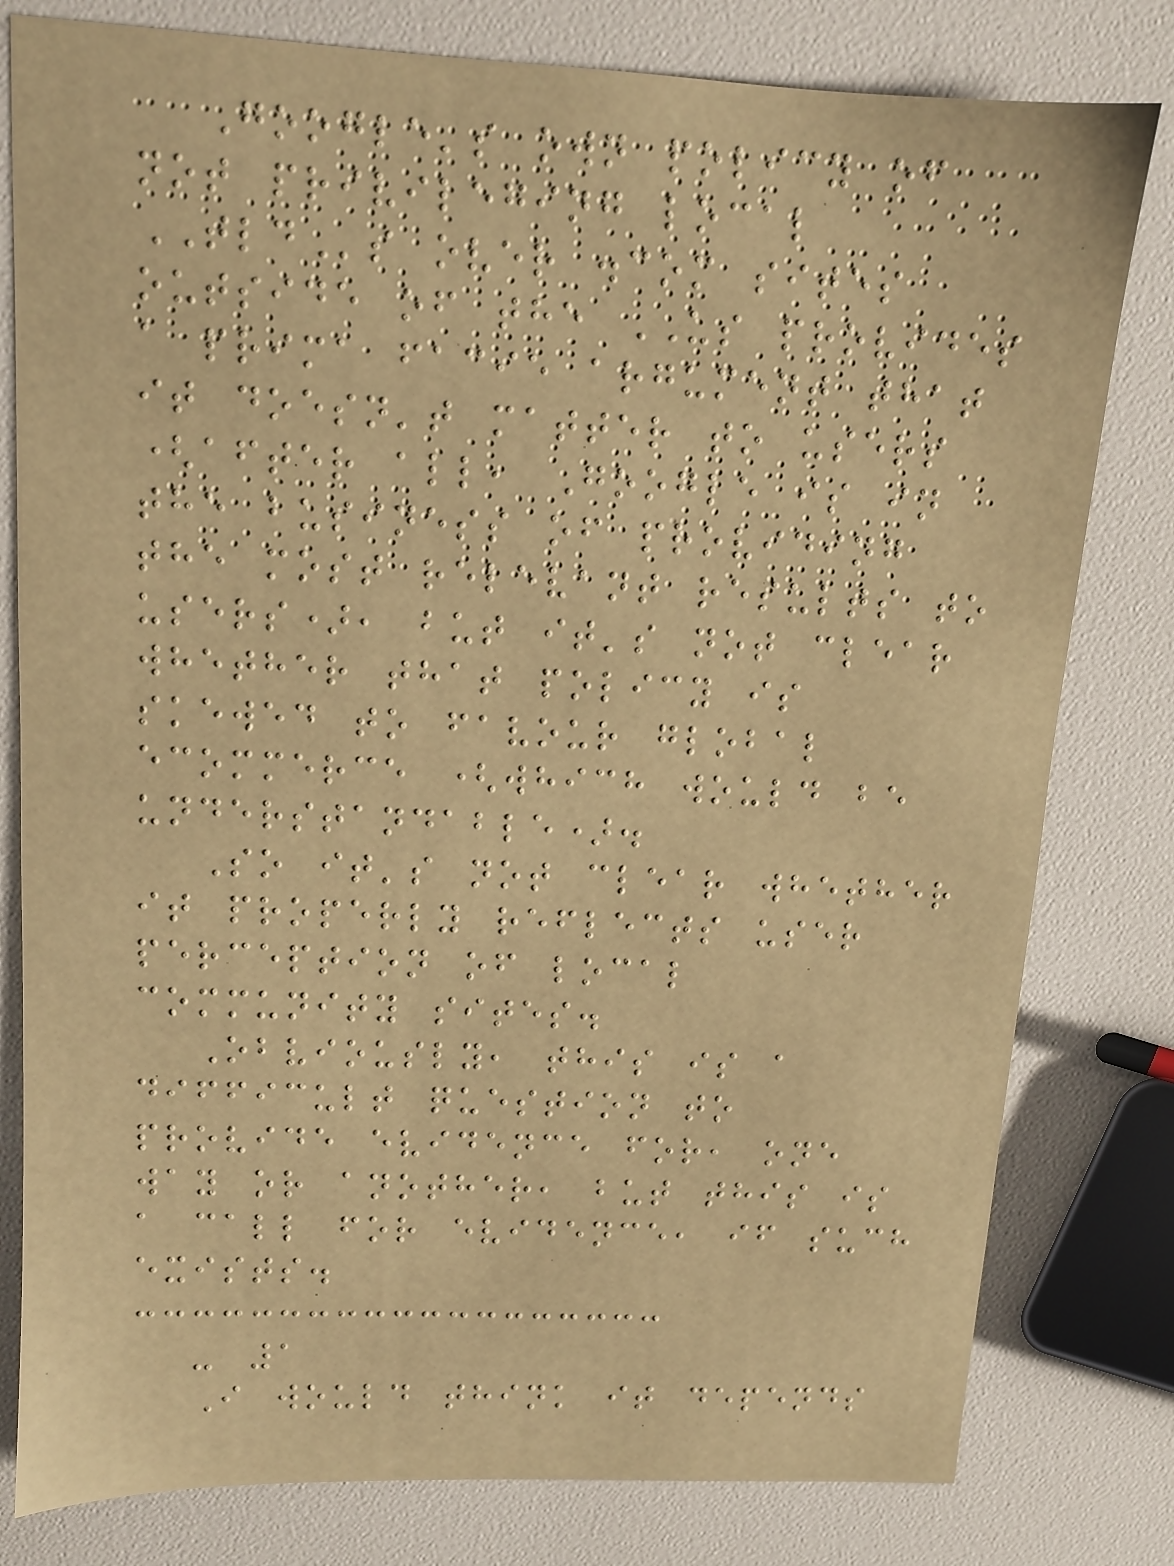Google's own policy of
not privileging local
TLDs over .com sites
outside of the US provides
a prima facie argument that
it doesn't matter to users
(after all, Google is in
the business of providing
the most relevant results to
users), but it's not clear
whether that policy is
skewed to favour global
ecommerce (which would be
understandable).
So it's not clear whether
it properly reflects user
perception of local
community sites.
Obviously, this is a
difficult question to
provide evidence for, one
way or another, but this is
a call for evidence, if such
exists.
- 1
I would think it depends
